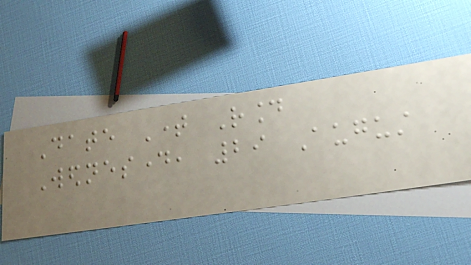Date Time Round
Wednesday, 29 August
